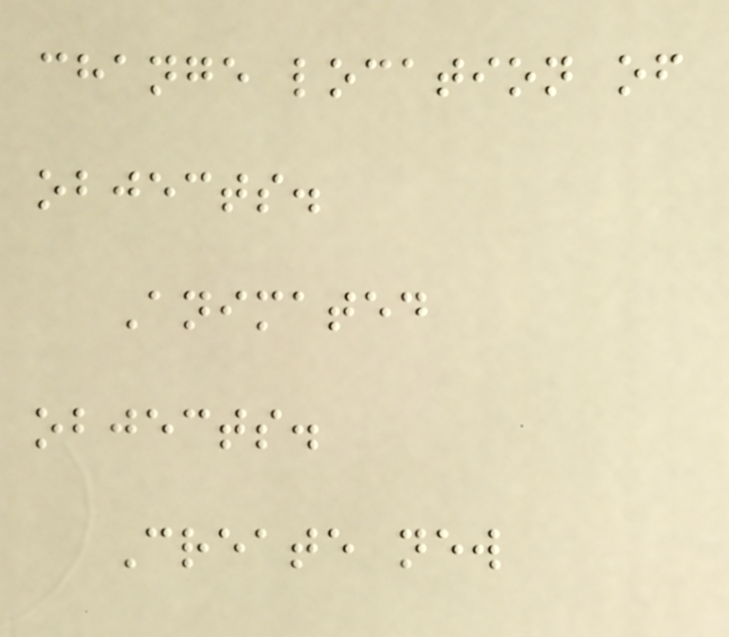change location of
objects.
Animated
objects.
Create new
